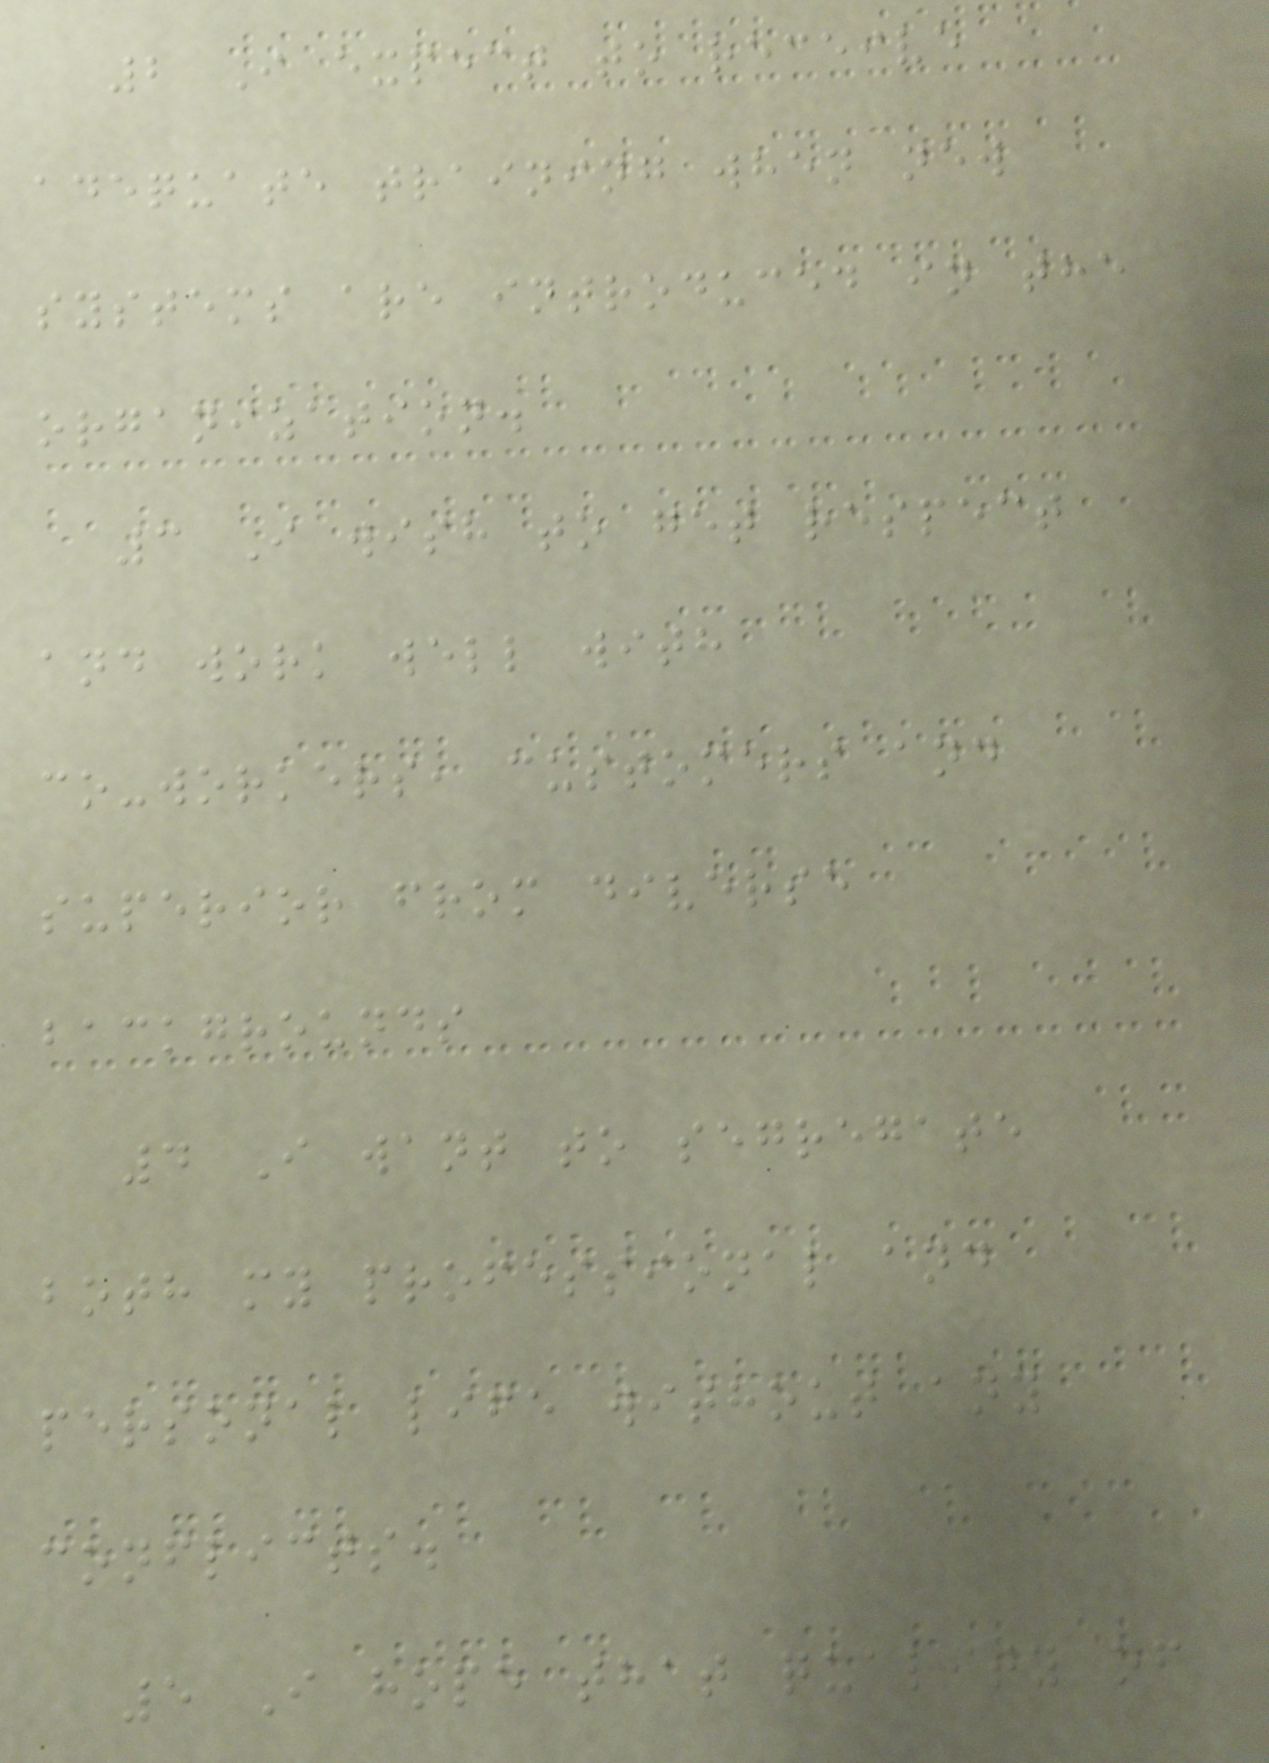2 I expect to receive
adequate training when new
systems are introduced in the
organization.
3 I wish to get respect
and work well with
co-workers, customers and
superior from diverse
backgrounds
4 I want to segregate
both my professional and
personal life without any
conflicts.
5 I hope that quality of
